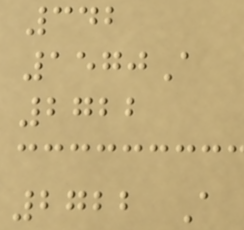342
1570A
2722
2722 A
